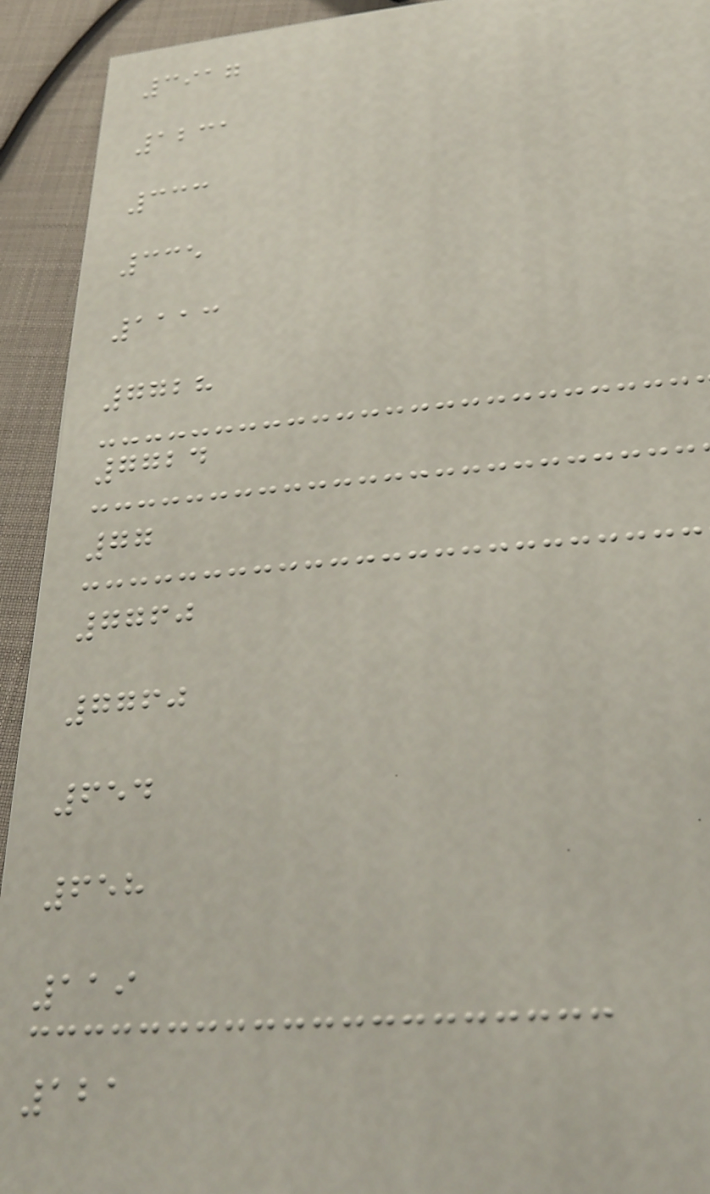3917
1231
333
335
1113
7728
7724
77
7760
7760
654
658
119
121
